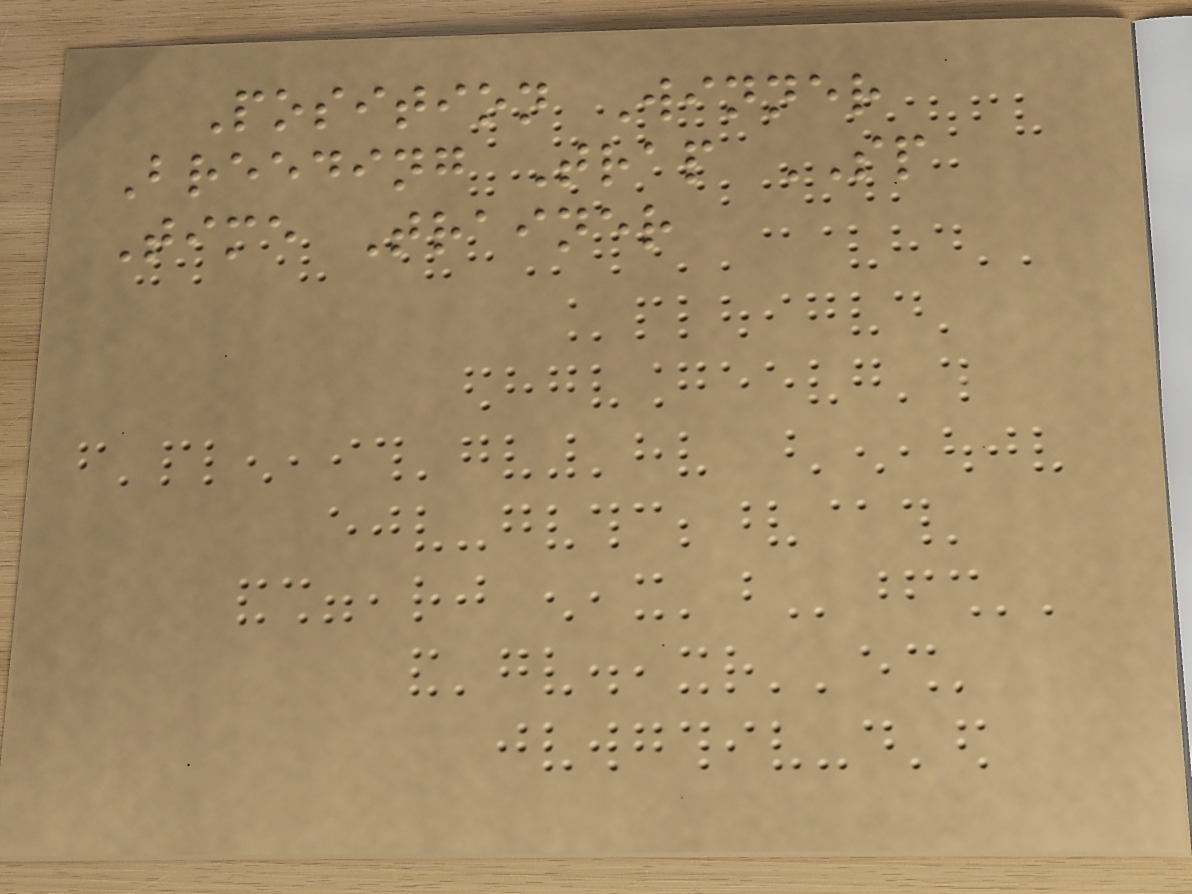Position Winner
Breeding Trap SP
Time Trainer
